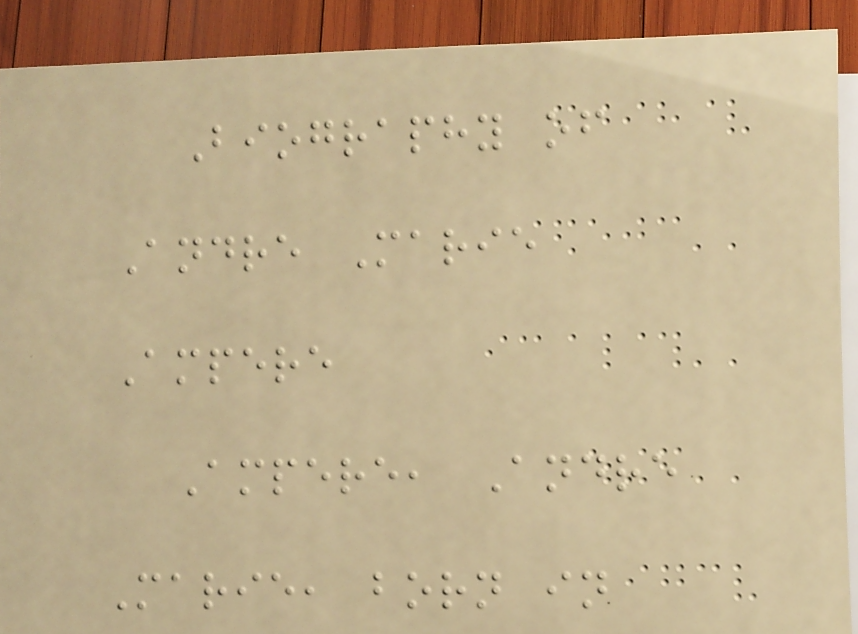Biography of
Andre Marie
Ampere
Ampere, Andre
Marie, born in
